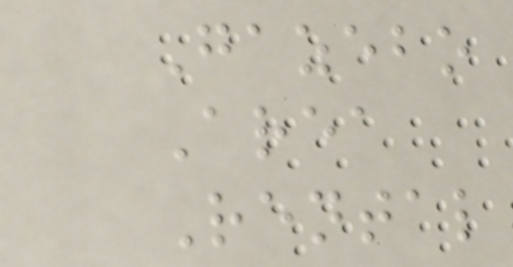Gazebo
Area
Rental
